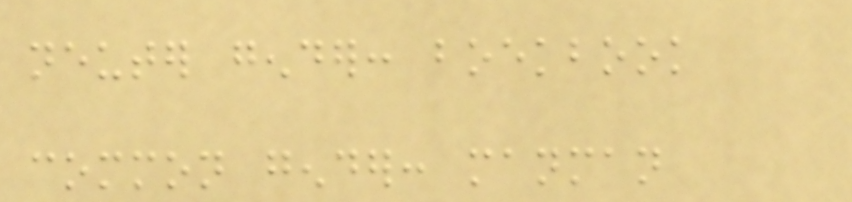neuter gender: boekbook
common gender: manman
